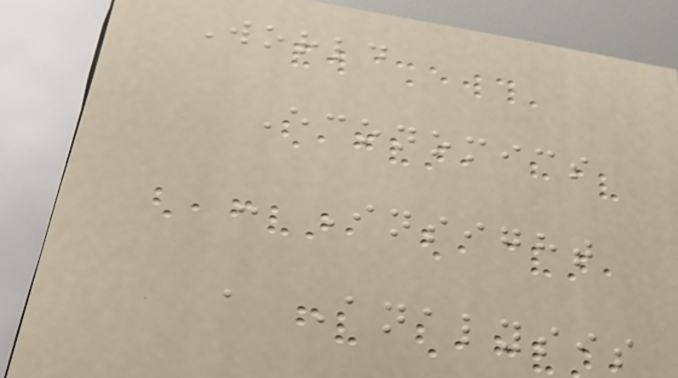World
Economics
- Insight
, Analysis
